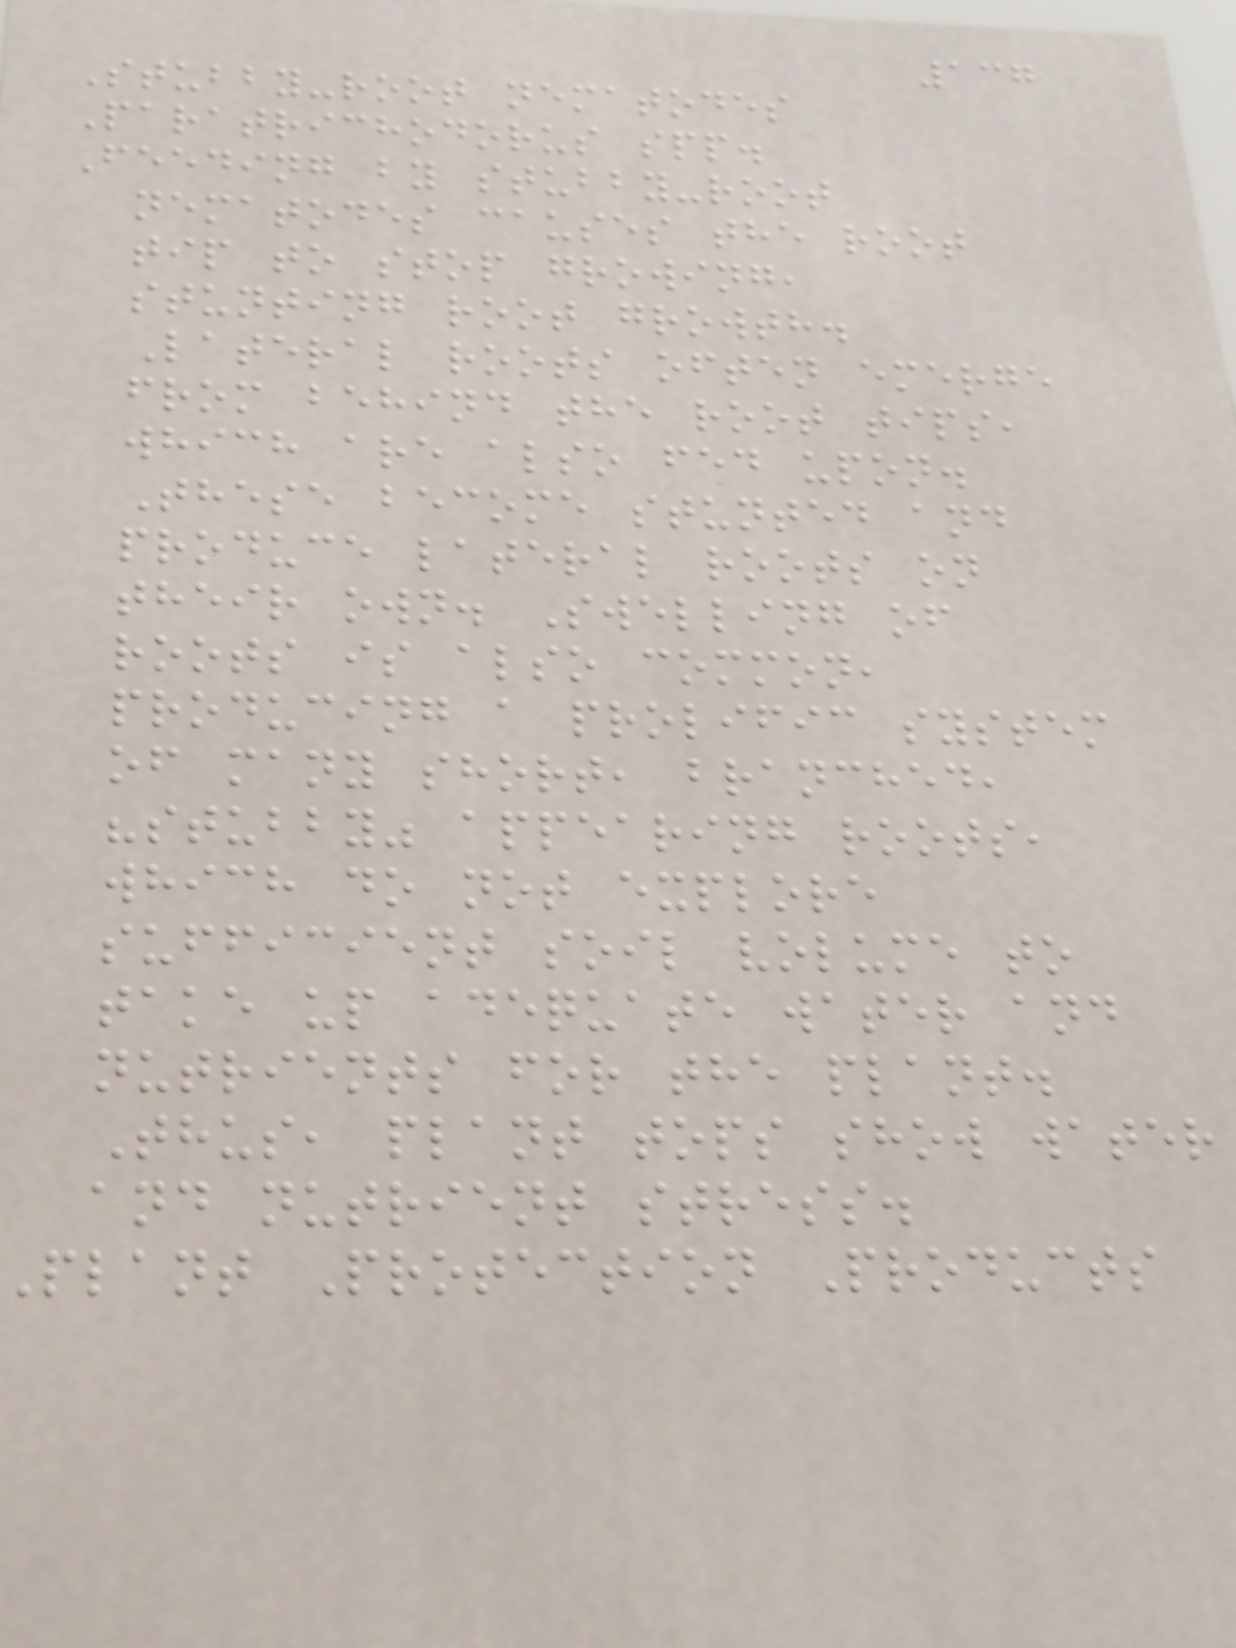137
Stubby-root nematodes
Paratrichodorus spp.
Feeding by stubby-root
nematodes causes the root
tip to stop growing,
stunting root growth.
Lateral roots often emerge
from behind the root tips,
which are also fed upon.
These become stunted and
produce lateral roots on
their own. Swelling of
roots is also common,
producing a prolific system
of many short, branched,
"stubby" appearing roots,
which do not explore
sufficient soil volume to
take up adequate water and
nutrients for the plant.
Thus, plant tops show water
and nutrient stress.
plant Protection Products
